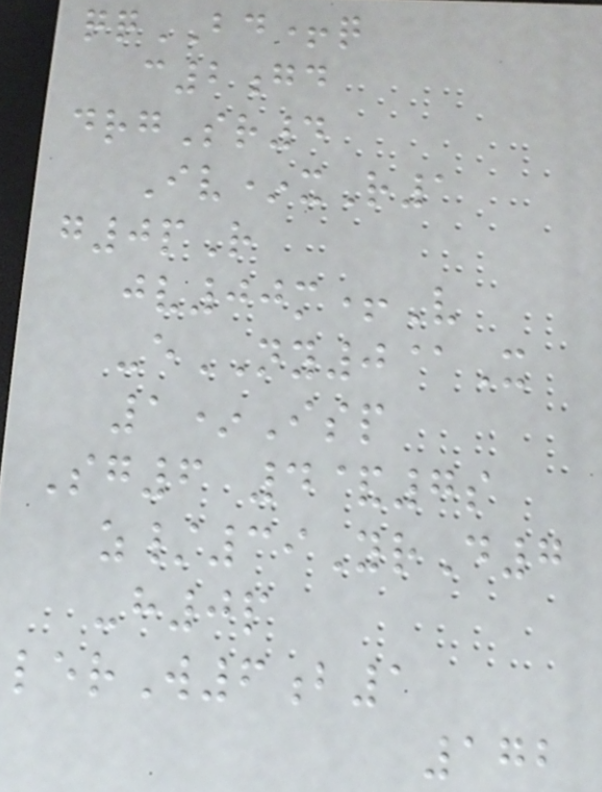qqBD+q
c2gd
drgSr4
Iv*xR1
g0pR
jv00m+V
-eNY0@X
1*Isp
Sg6 4&7s
z/39YrD7
-h0p
lerW6b1
172
